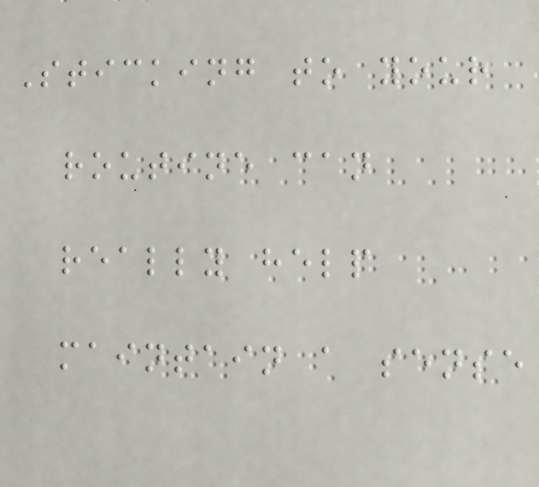Sticking to your
routine can
really help
maintain a sense
